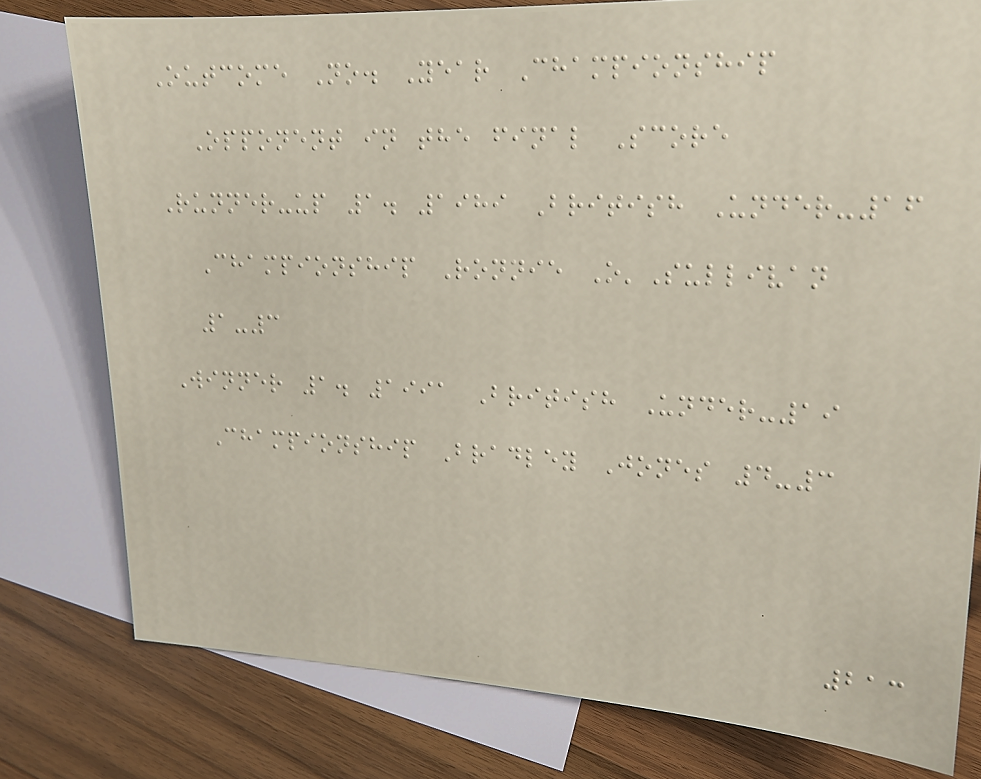Outcome No. Year Championship
Opponent in the final Score
Runner-up 1. 1989 British Under-16
Championship Ronnie O'Sullivan
1-3
Winner 1. 1991 British Under-19
Championship Bradley Jones 4-3
213
